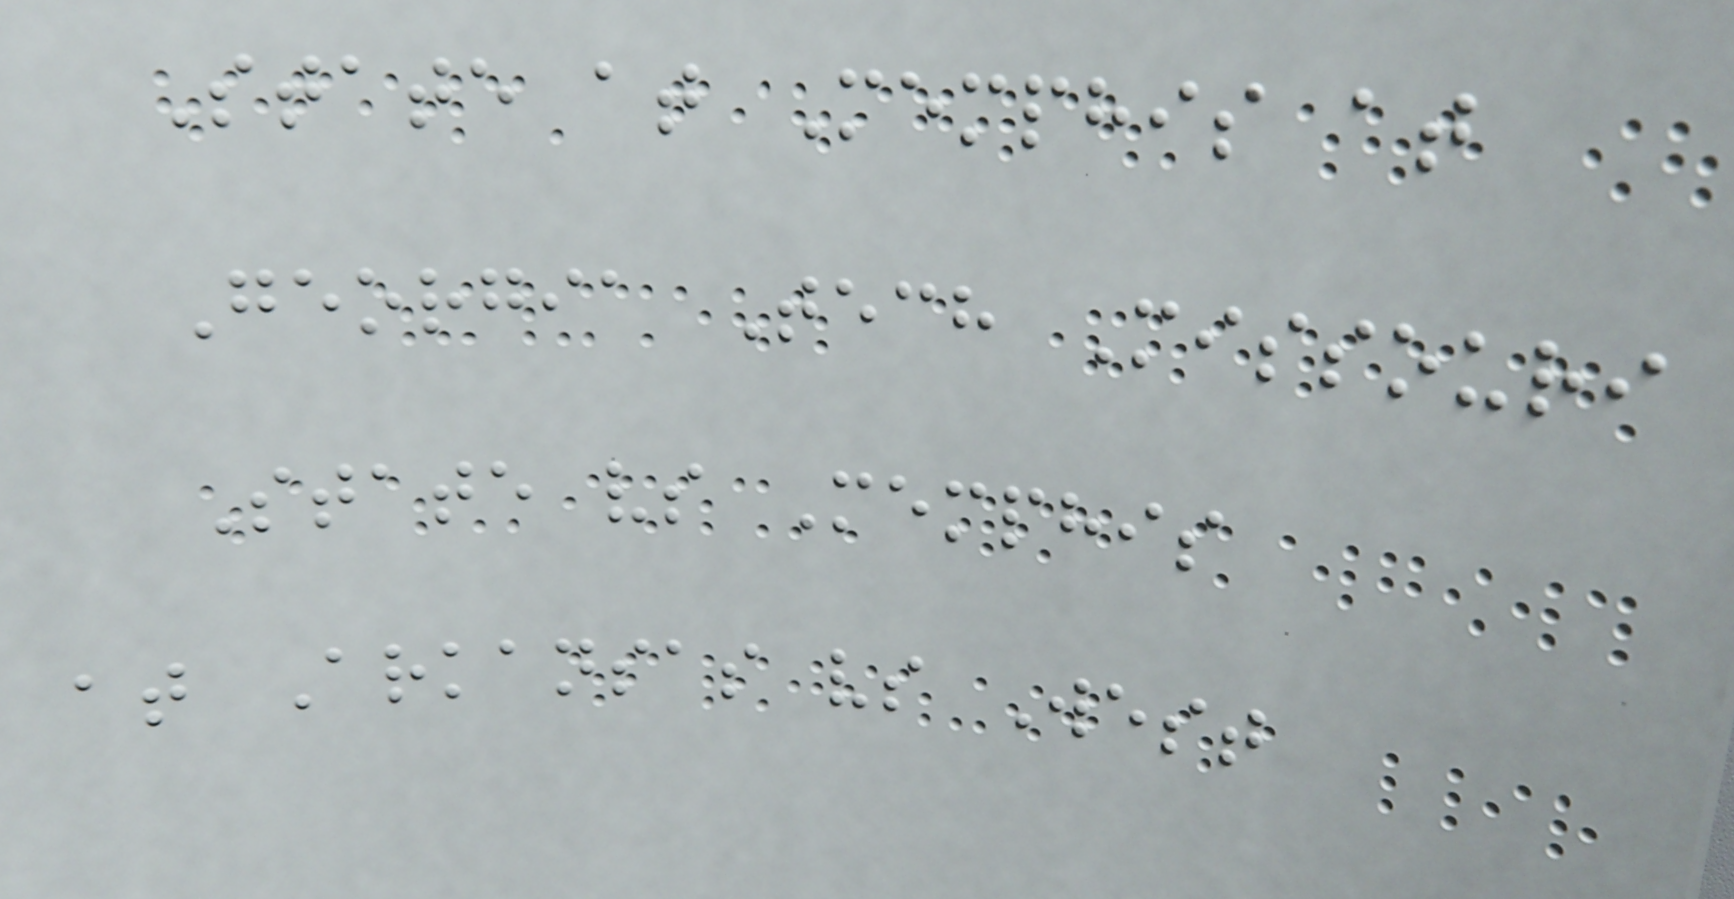State at Memphis at
Georgia Tech Missouri
State vs Memphis
at Arkansas vs West
